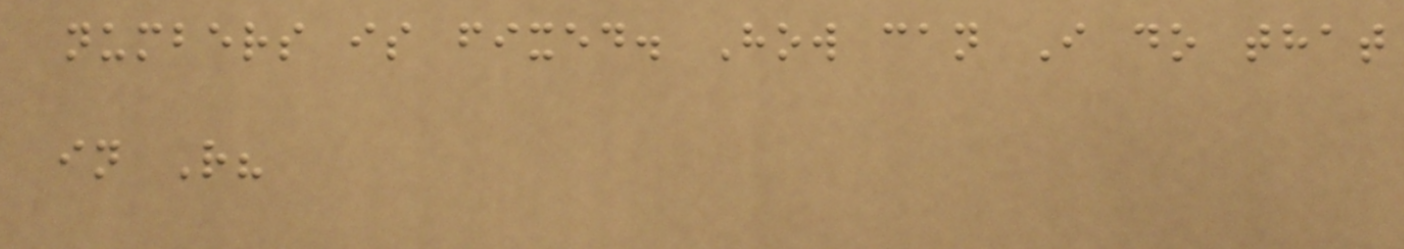numbers is fixed. How can I do that
in R?
